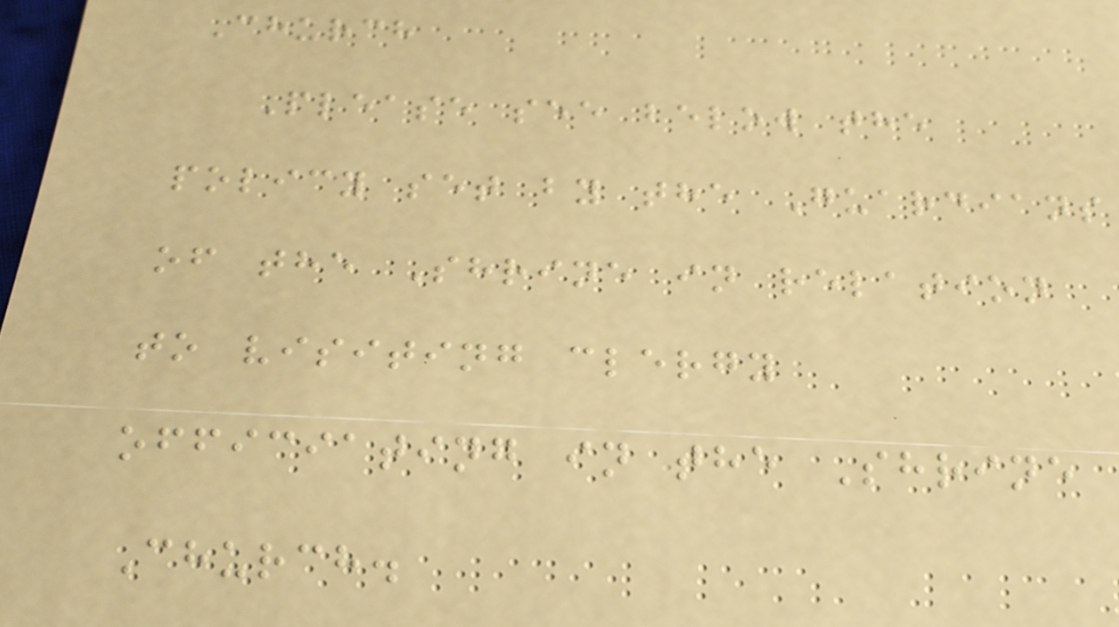Church
Please see below the
policy set by the Guardians
of the Shrine in relation
to visiting clergy
officiating in the Shrine
Church.
